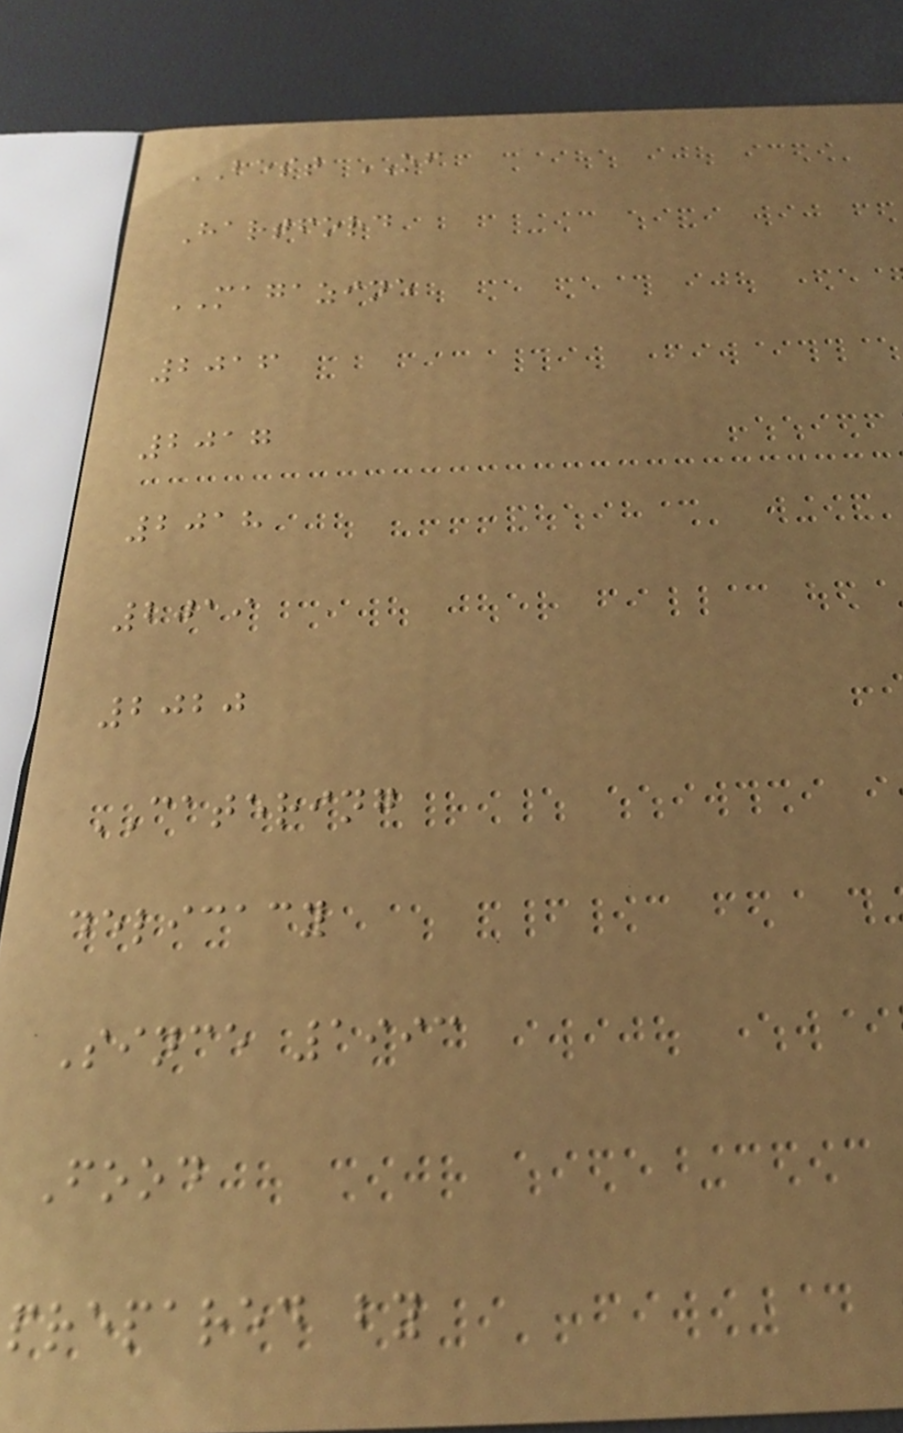BEST OF
Hartford
MAGAZINE
2016
2017
2018
2019
2020
CATERING
delicacy
Since 1993
Food
prepared by
